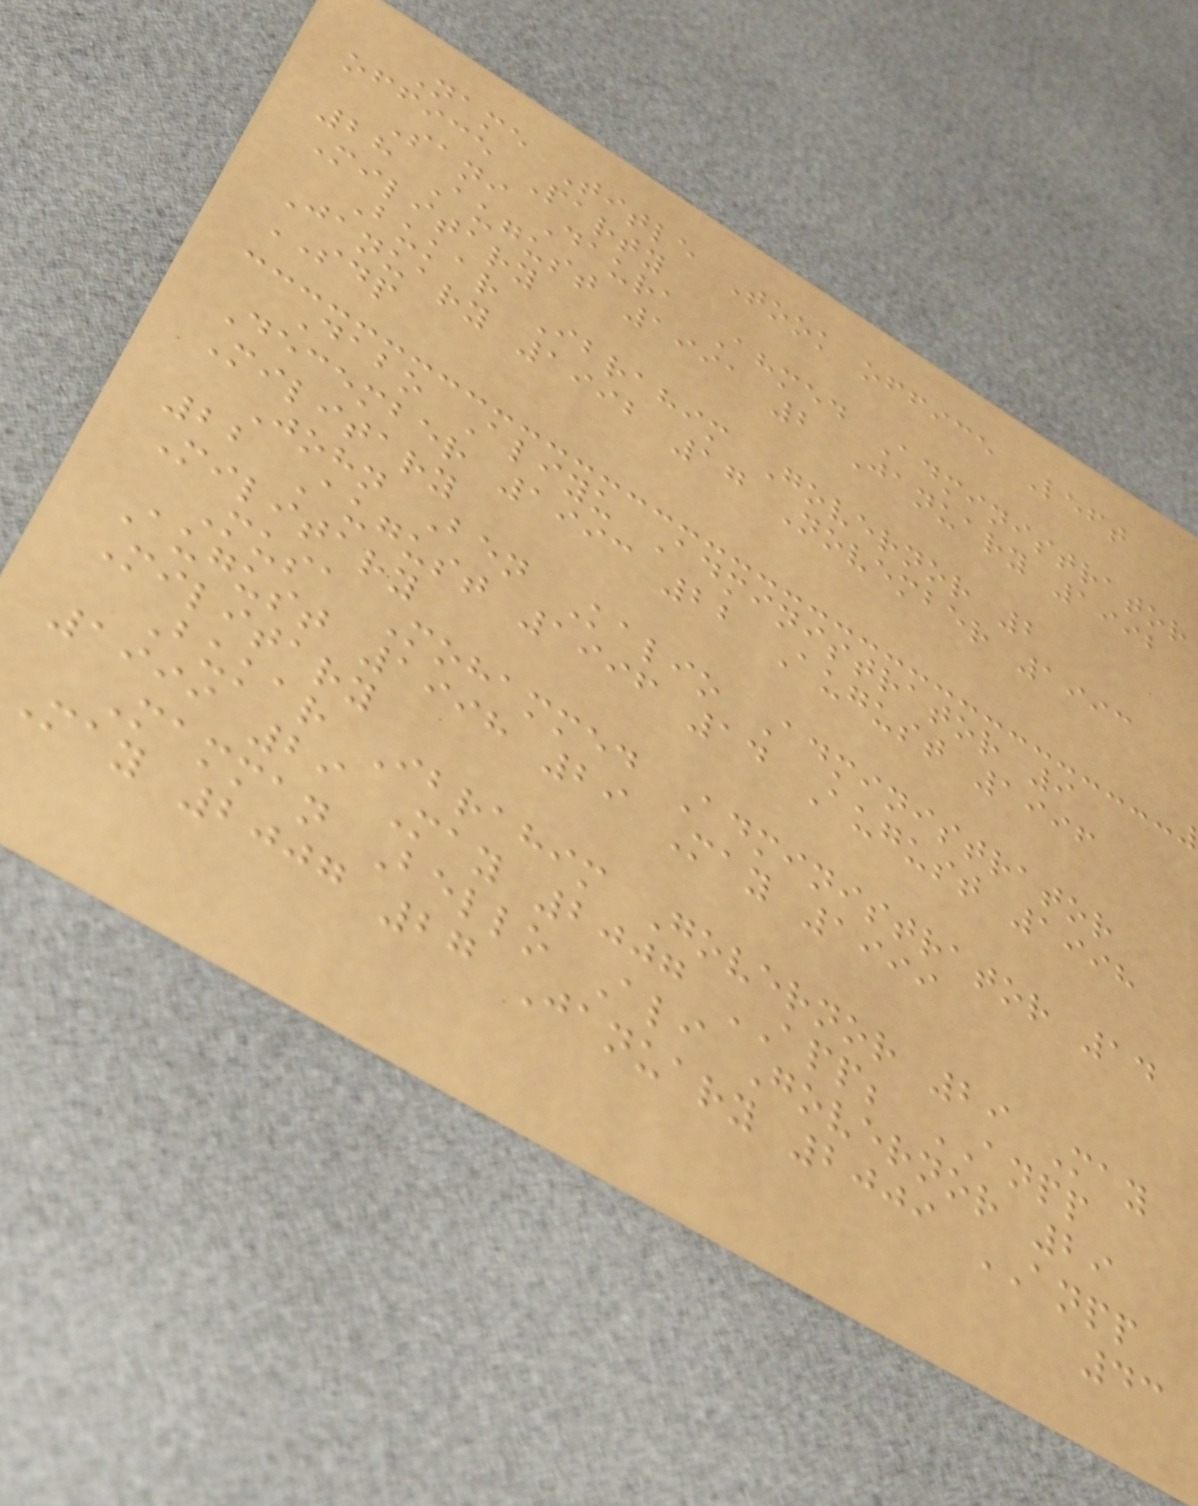Name Title Took office Left
office Party
Sani Daura Ahmed Administrator
28 August 1991 2 January 1992
Military
Bukar Ibrahim Governor 2
January 1992 17 November 1993
SDP
Dabo Aliyu Administrator 9
December 1993 22 August 1996
Military
John Ben Kalio Administrator
22 August 1996 14 August 1998
Military
Musa Mohammed Administrator 14
August 1998 29 May 1999
Military
Bukar Ibrahim Governor 29 May
1999 29 May 2007 APP; ANPP
Mamman Bello Ali Governor 29
May 2007 27 January 2009 ANPP
43
